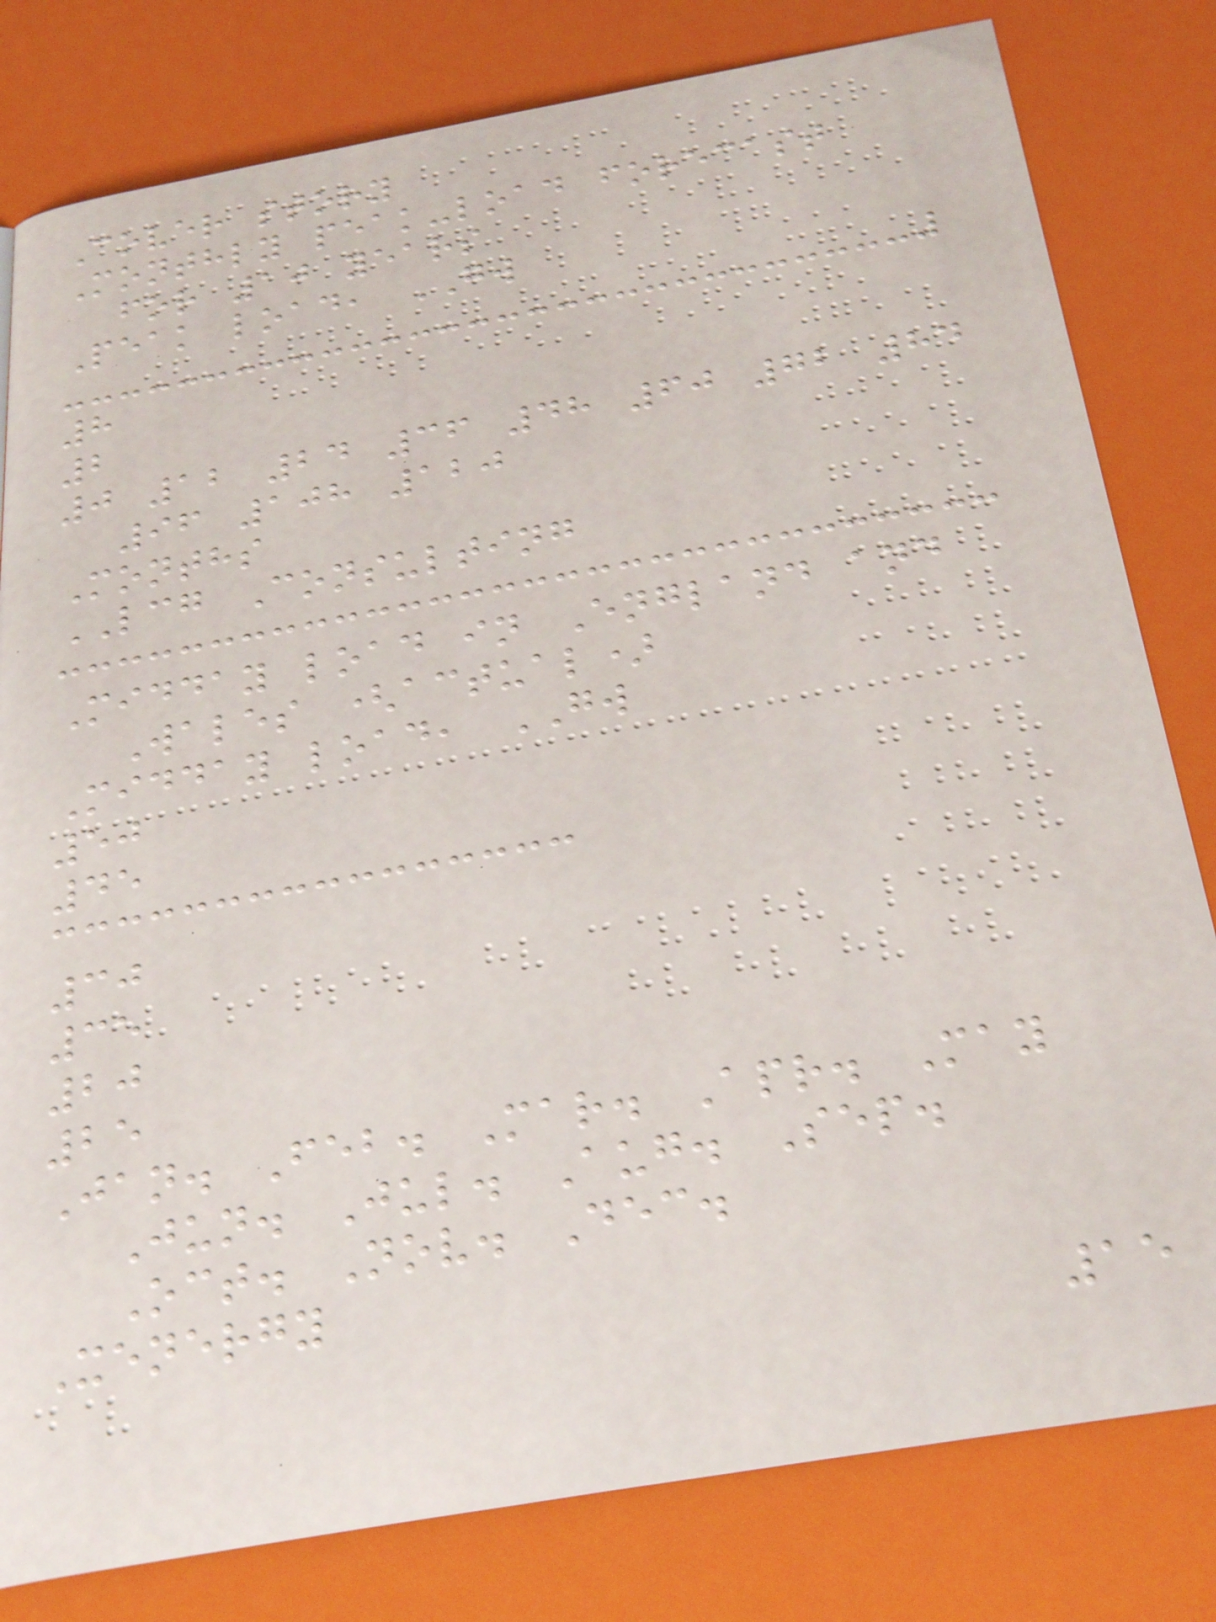Cover story
Monthly peak-load forecast
for 10 years
Peak load, GW
8
2
0 12 24 36 48 60 72 84
96 108 120
Months
LCG Consulting
Midday load in England and
Wales (actual)
Midday load, GW
50
45
30
35
20
25
Jan. Feb. Mar. Apr. May
Jun. Jul. Aug. Sep.
Oct. Nov. Dec.
Xenergy
15
